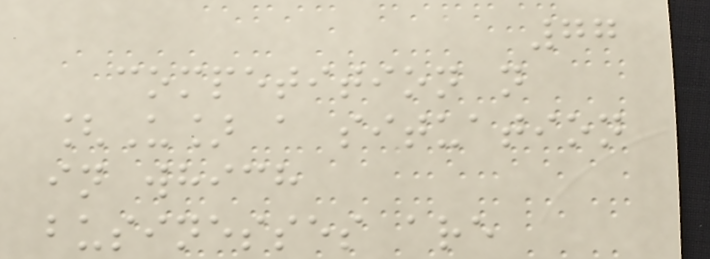77
competition n
[U] a situation
in which
businesses are
